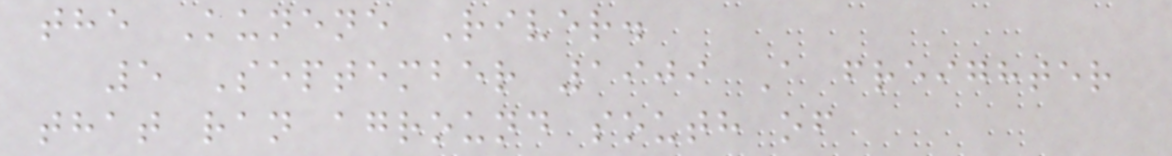the Kunene River.
5 September 1909 A freighter
that ran aground south of
